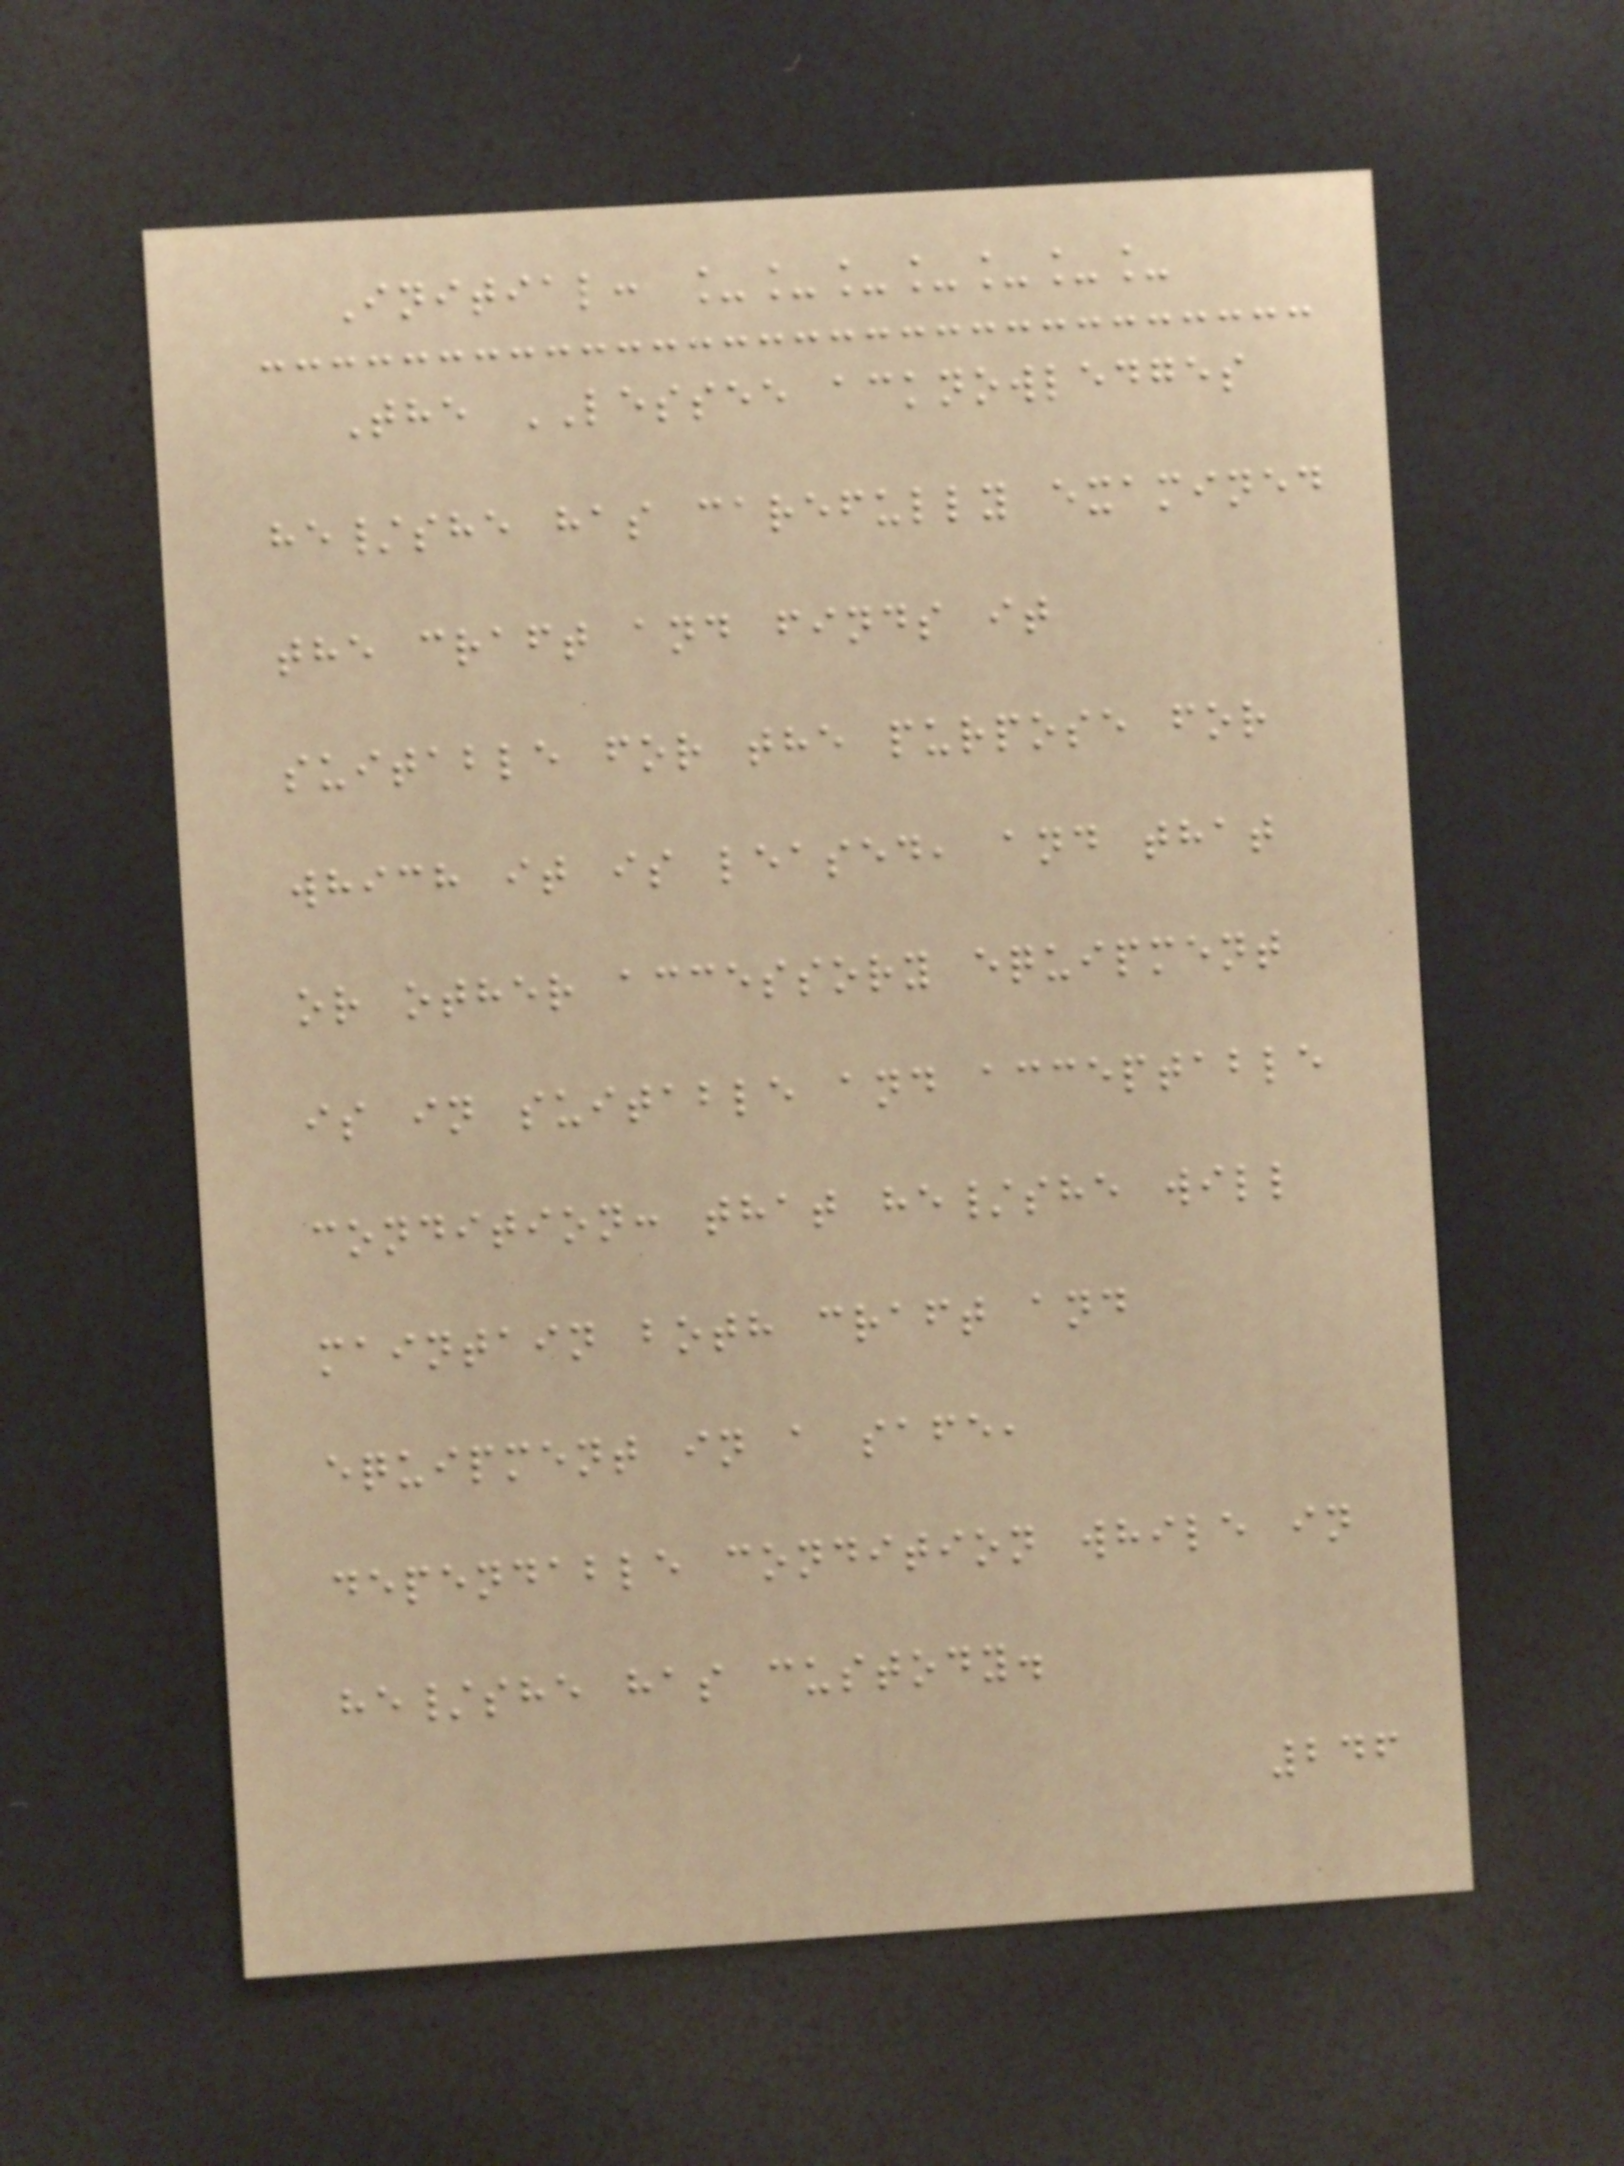Initial: _______
The LESSEE acknowledges
he/she has carefully examined
the craft and finds it
suitable for the purpose for
which it is leased, and that
or other accessory equipment
is in suitable and acceptable
condition: that he/she will
maintain both craft and
equipment in a safe,
dependable condition while in
he/she has custody.
246
